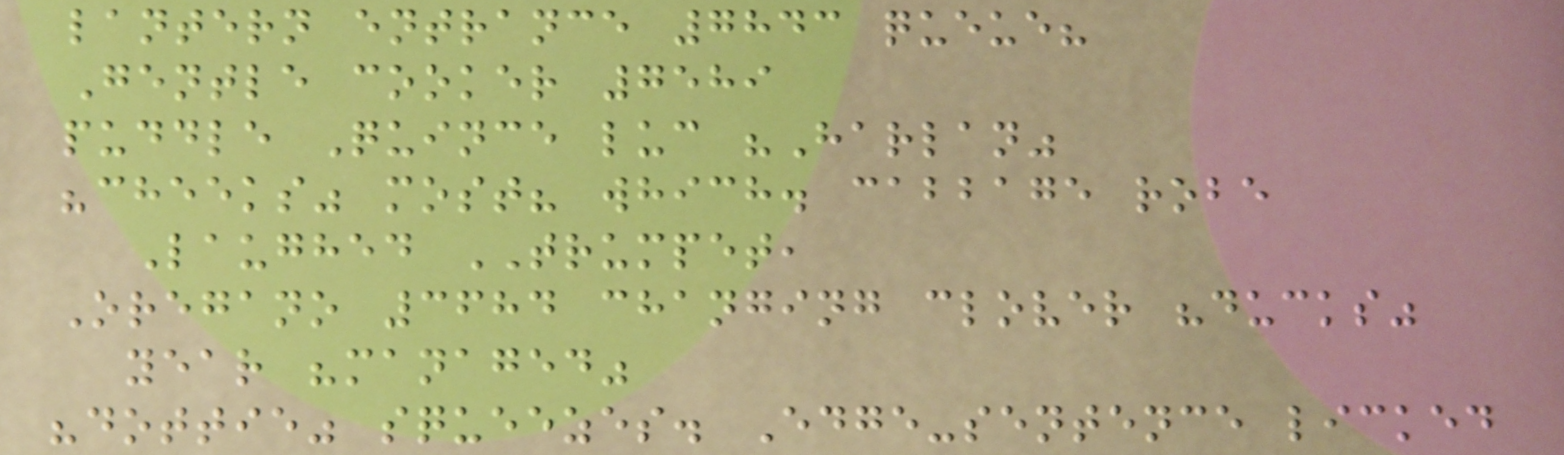lantern entrance 7843 queue?
Gentle cooker 7589
puddle Quince luc "Harlan"
"cheeks" most? which. cabbage robe
Laughed TRUMPET,
Oregano 3684 changing clover "ducks"
year "managed"
"dottie" squeezes. Edge-sentence licked
